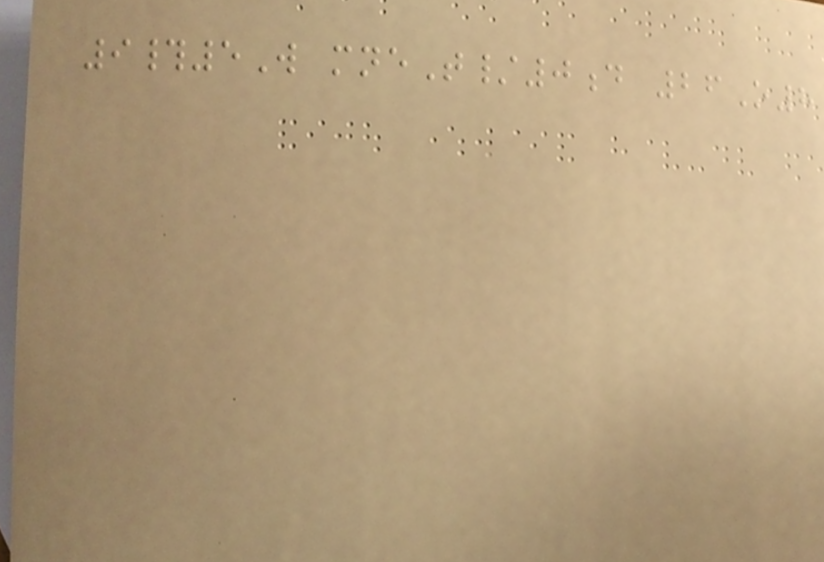9#5W mneT/0d 26O8
